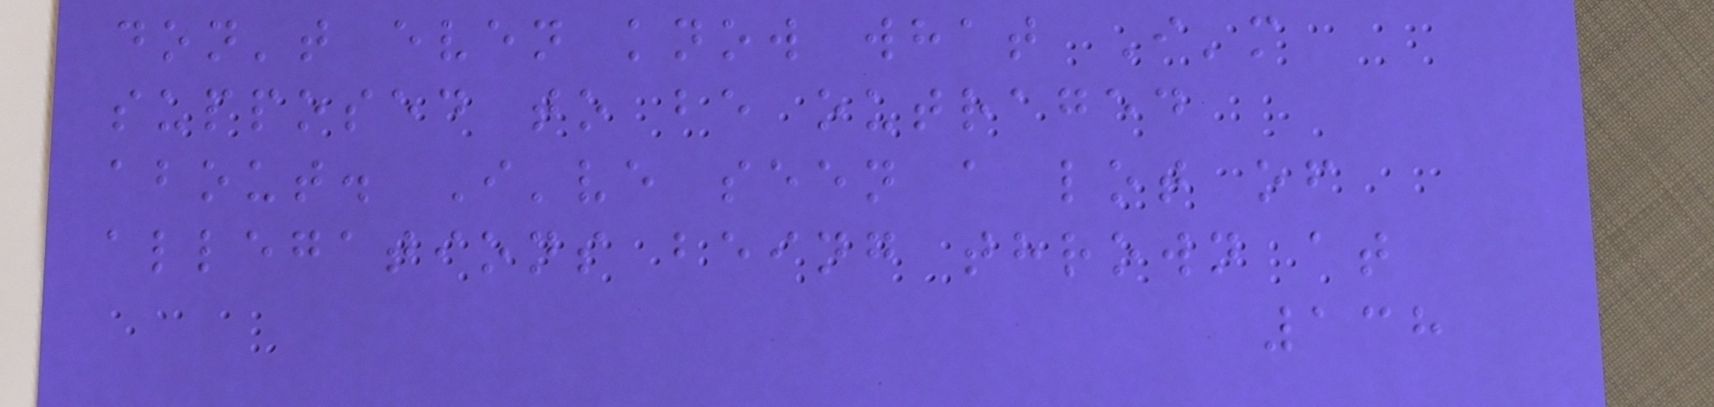don't even know what I'm
supposed to be outraged
about. I've seen a lot of
allegations being thrown at
138
